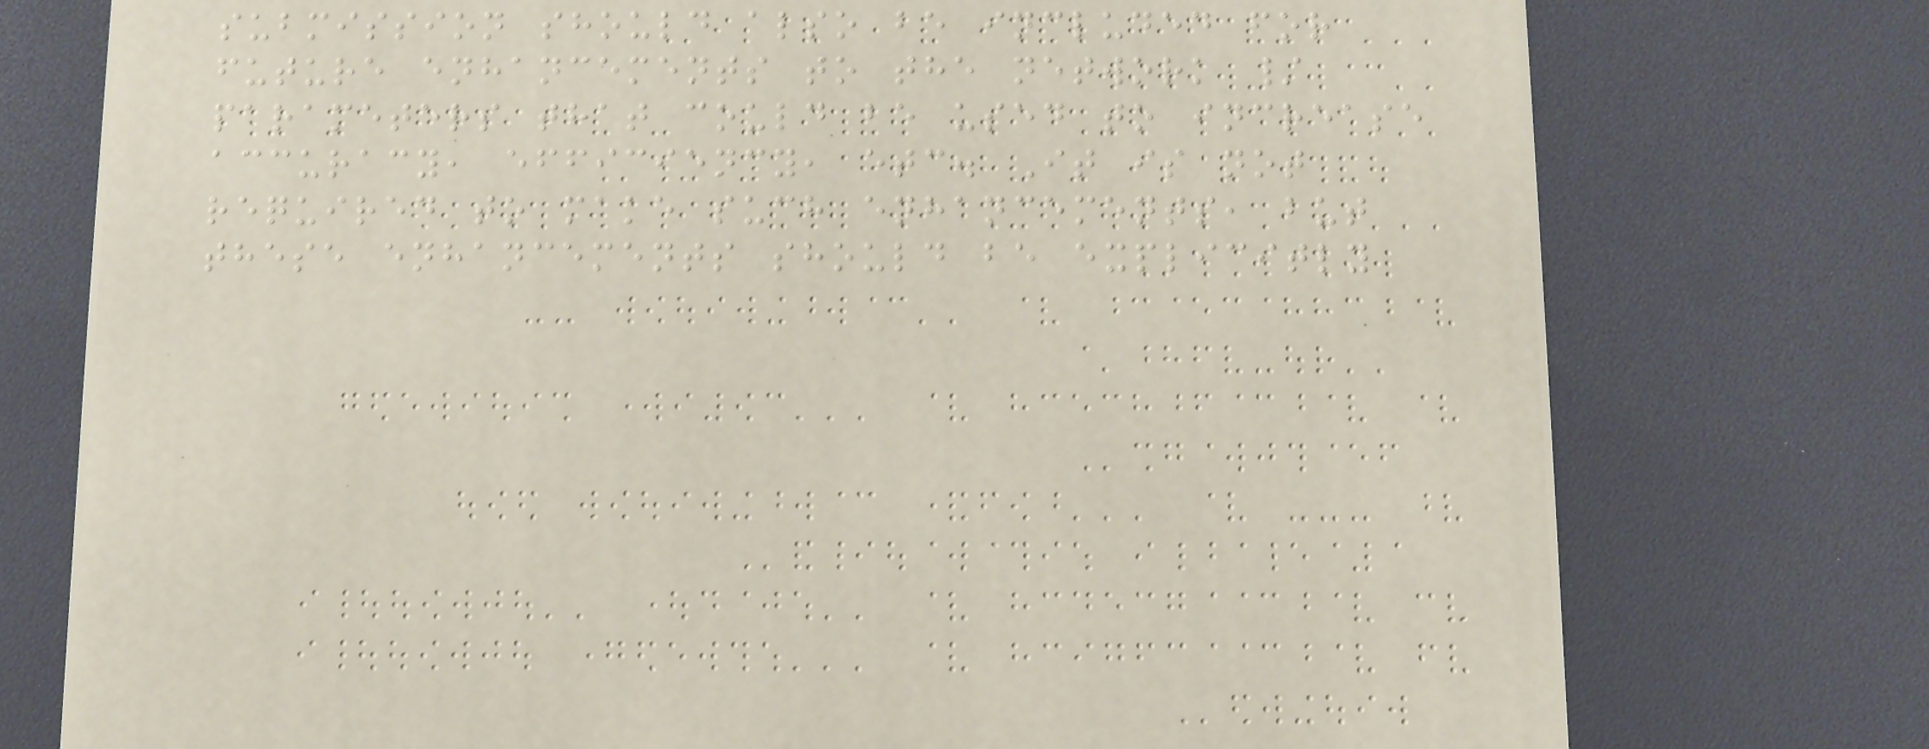submission should also be included for
future enhancements to the network /
parameters that could be used to increase
accuracy, efficiency, etc. It is not
required to make such enhancements, but
these enhancements should be explicitly
